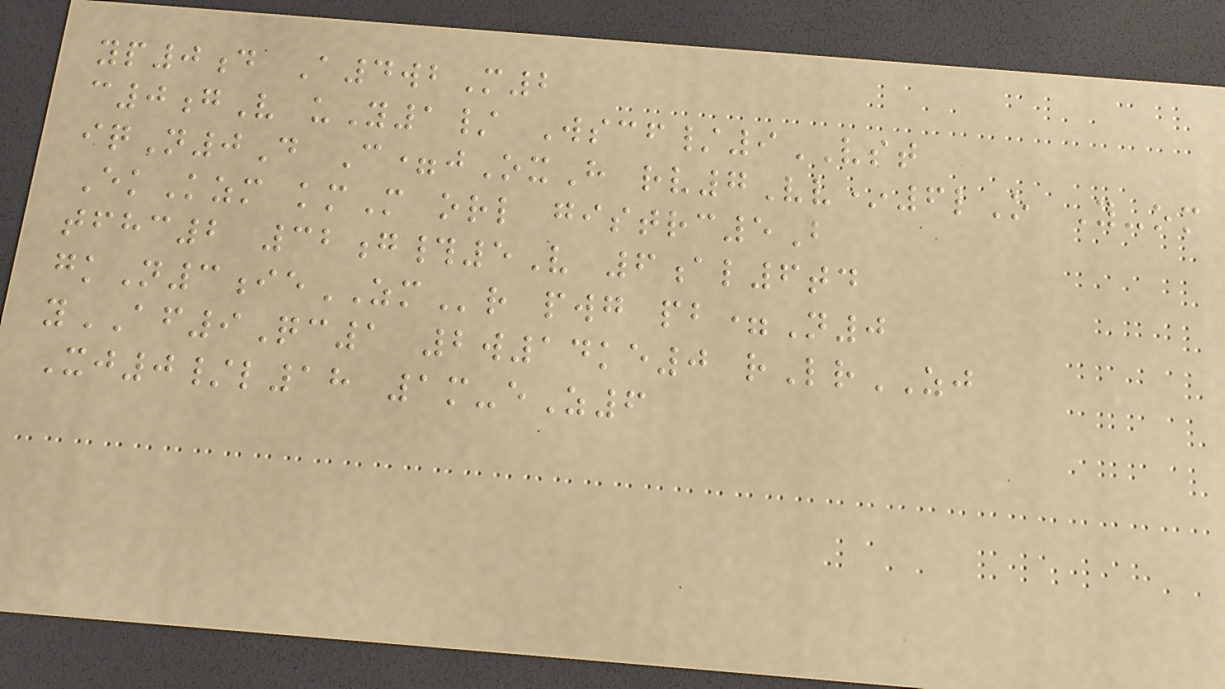yp0d A4wbM2
c0gV uY1/ Wscf/9VST
iqN0D C=jOxH rv7Vv*6lO Y-om
EkKzm kmM orl gistrc5B
tfhc2 32g#5V 6al6td
gkN3ieZMr pwg pb=N0
yAF9Qc1 2w14ke0 rLrZJ
Xj0/l18 1m-eZ6
